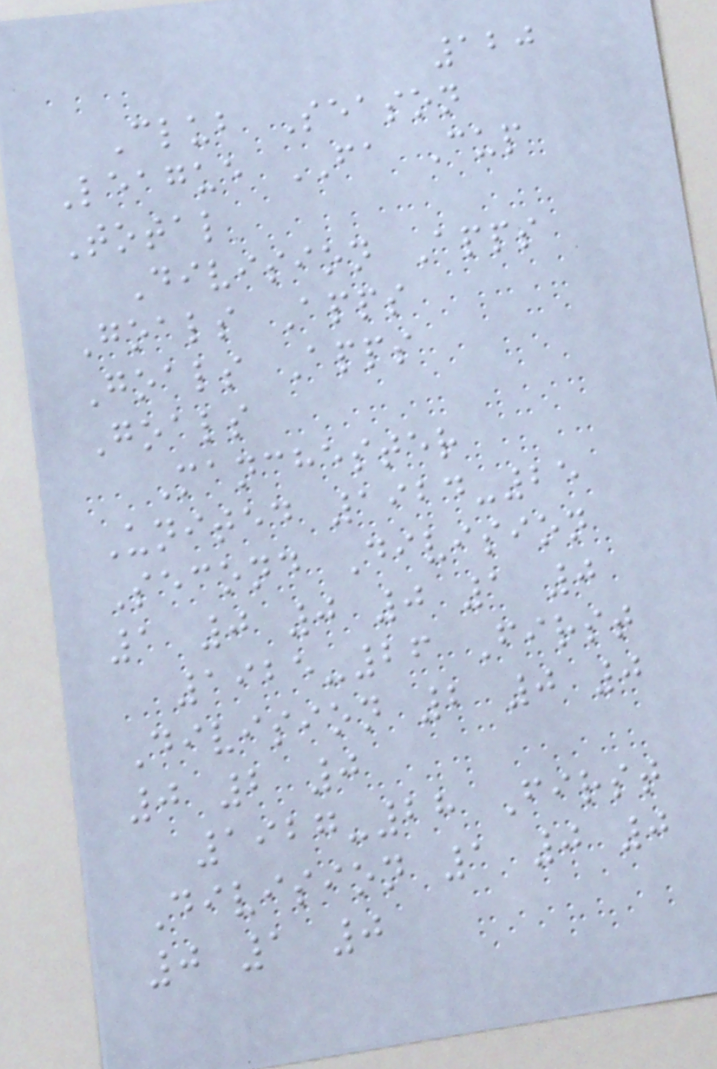120
Club Season
League FA Cup
Total
Division Apps
Goals Apps
Goals Apps
Goals
Manchester
United 1924-25
Second Division
1 0 0 0 1 0
1925-26 First
Division 2 0 0
0 2 0
1927-28 First
Division 1 0 0
0 1 0
